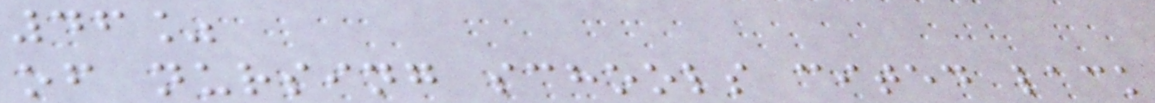46%
of nursing schools cited lack
